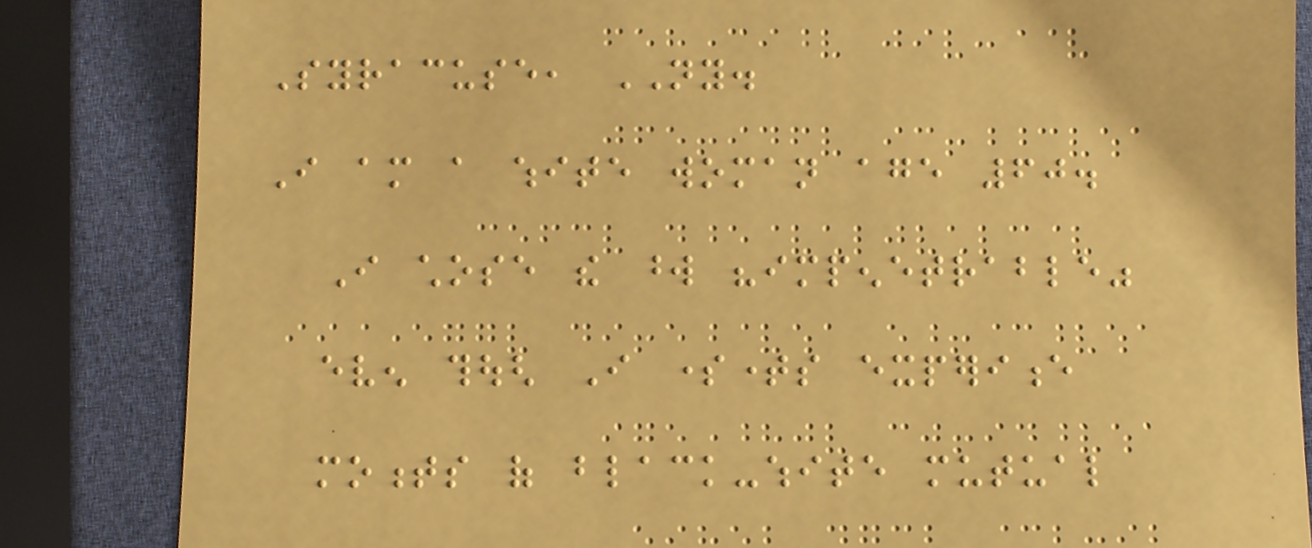Syracuse, NY.
I am a white woman age 60.
I chose the word "impenetrable"
even though I sometimes experience
moments of black-white mutual
